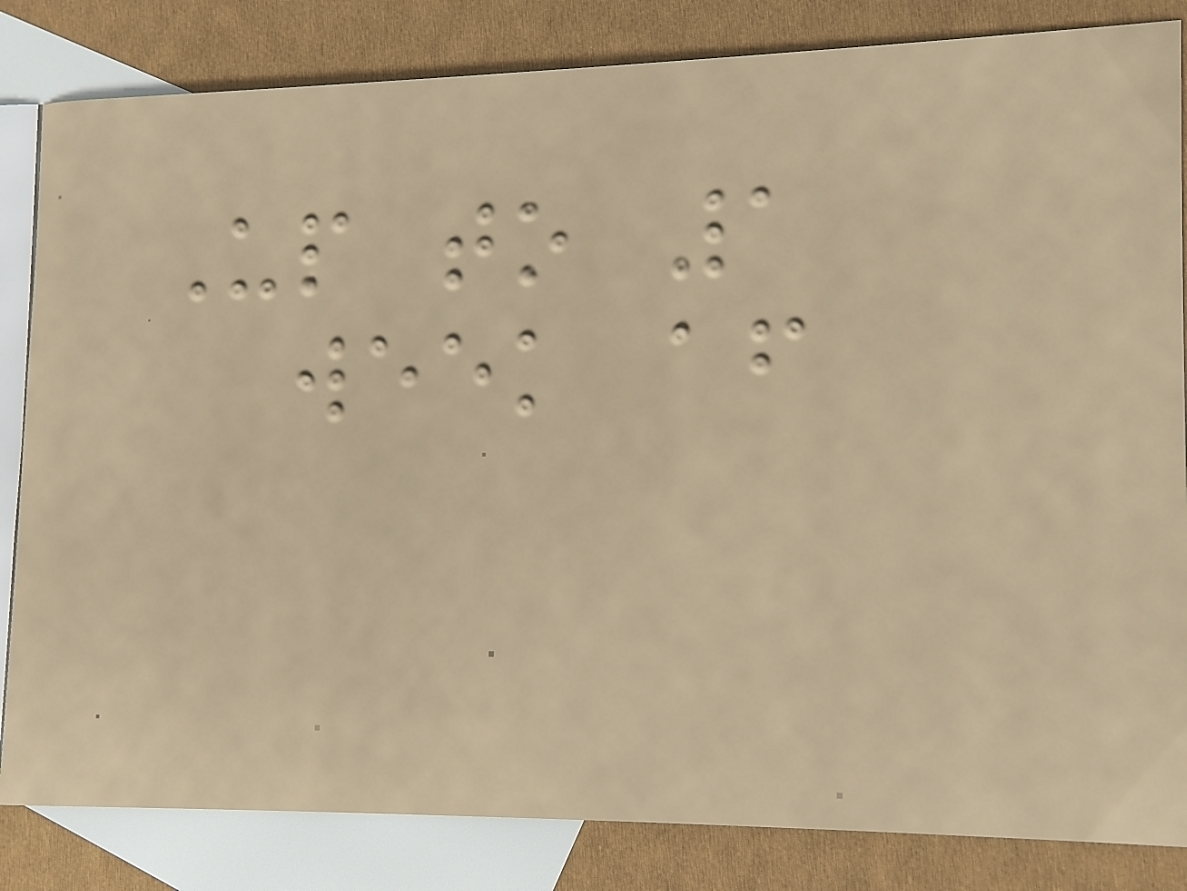Up to 1
week after
